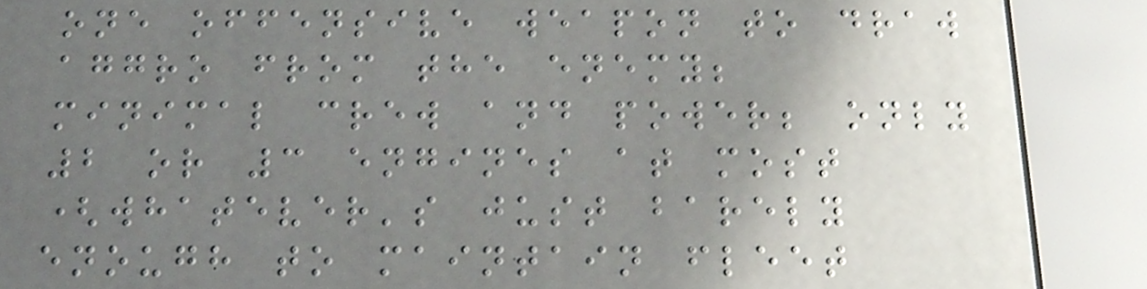one offensive weapon to draw
aggro from the enemy;
minimal crew and power; only
2 or 3 engines at most
(whatever's just barely
enough to maintain fleet
